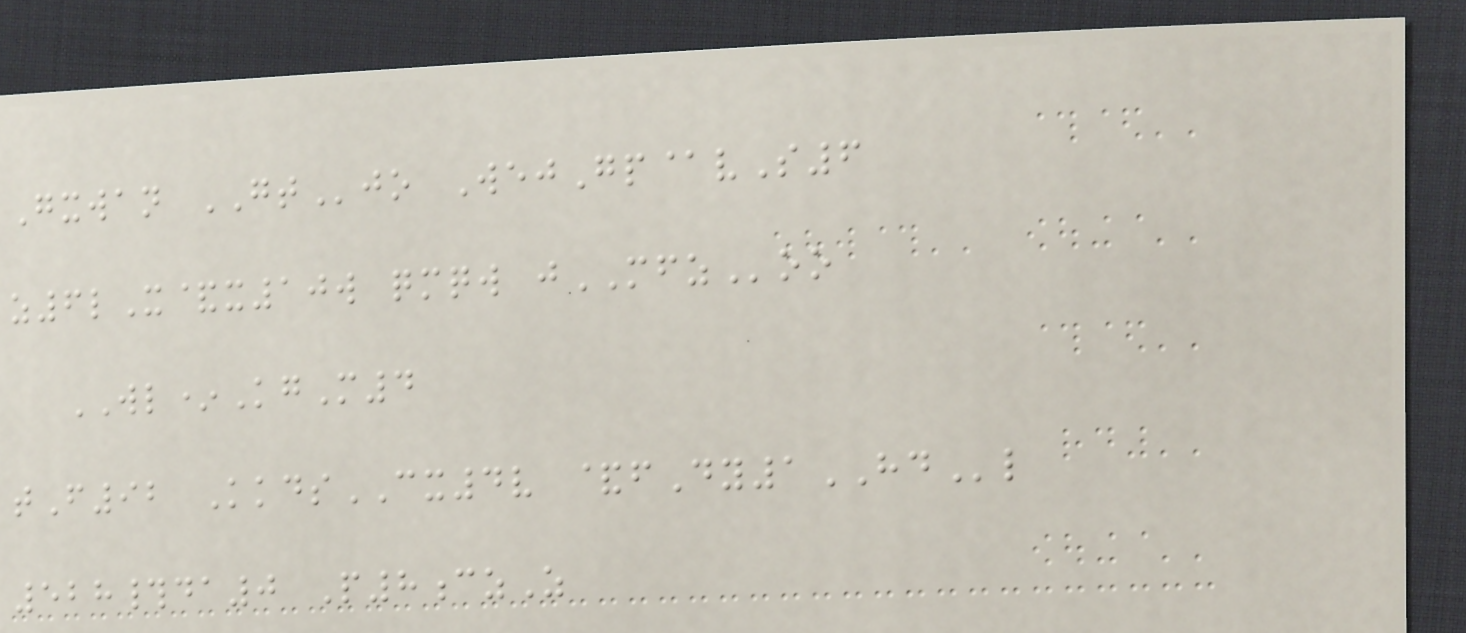Gxwan GTjo WejGp@vS6
z6lX&x10w qmqw jMFZoo
WL*KgM4
tF92 KkdsCX4v &fDy1HDl
528#da0 P8czZ
